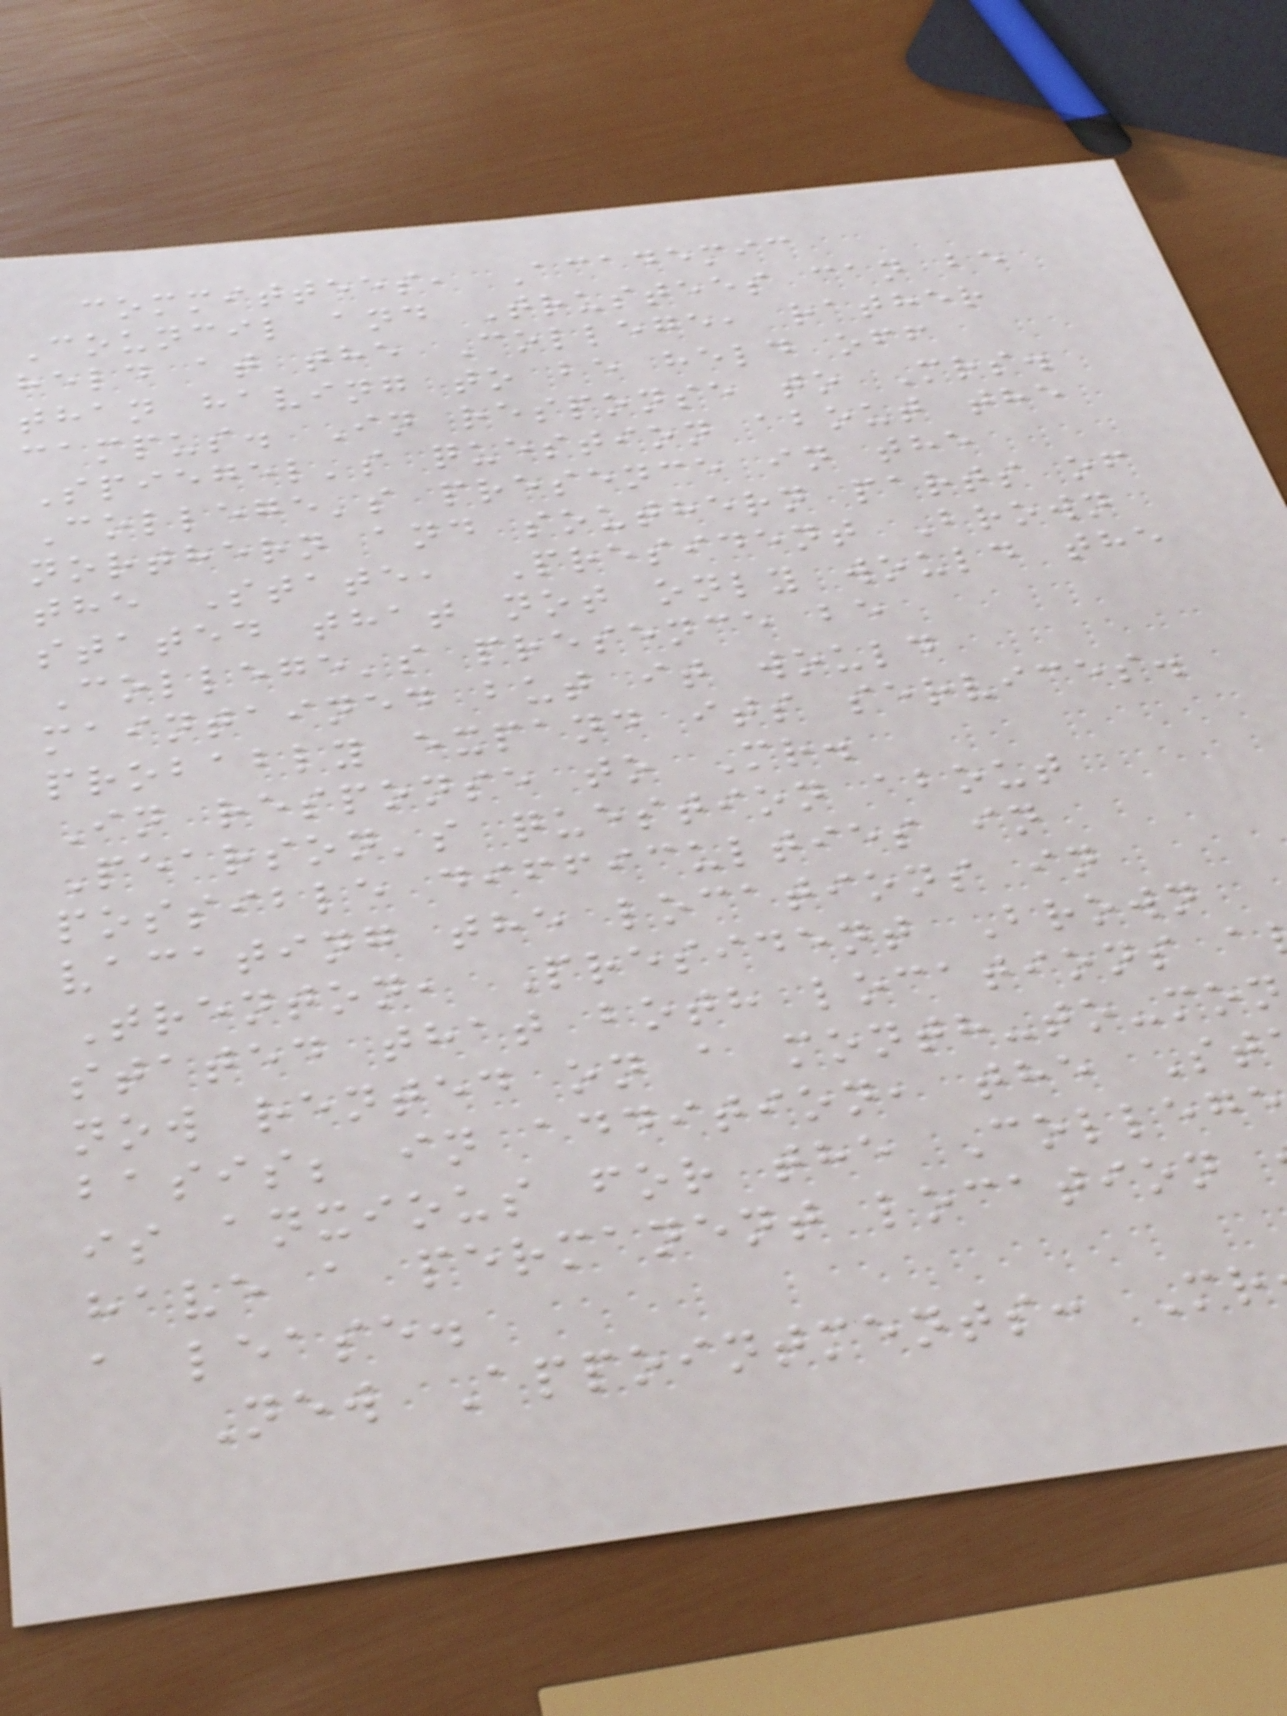committees, Academic
Council and Trustees can be
held at the College, rather
than having to be held off
campus. In response to Mrs.
Spiegel's question about the
College's presence in the
northern and southern parts of
the State, President Brown
stated that not only would the
College's presence be
maintained but it would
probably expand its services.
In response to Mr.
Pearson's question about
possible difficulties in
vacating the locations in
Trenton, President Brown
stated that both locations a
now rented on a month-to-mon
basis; in addition, the St
is anxious for the College
have a permanent location
a lease.
New Appointments: Mr
